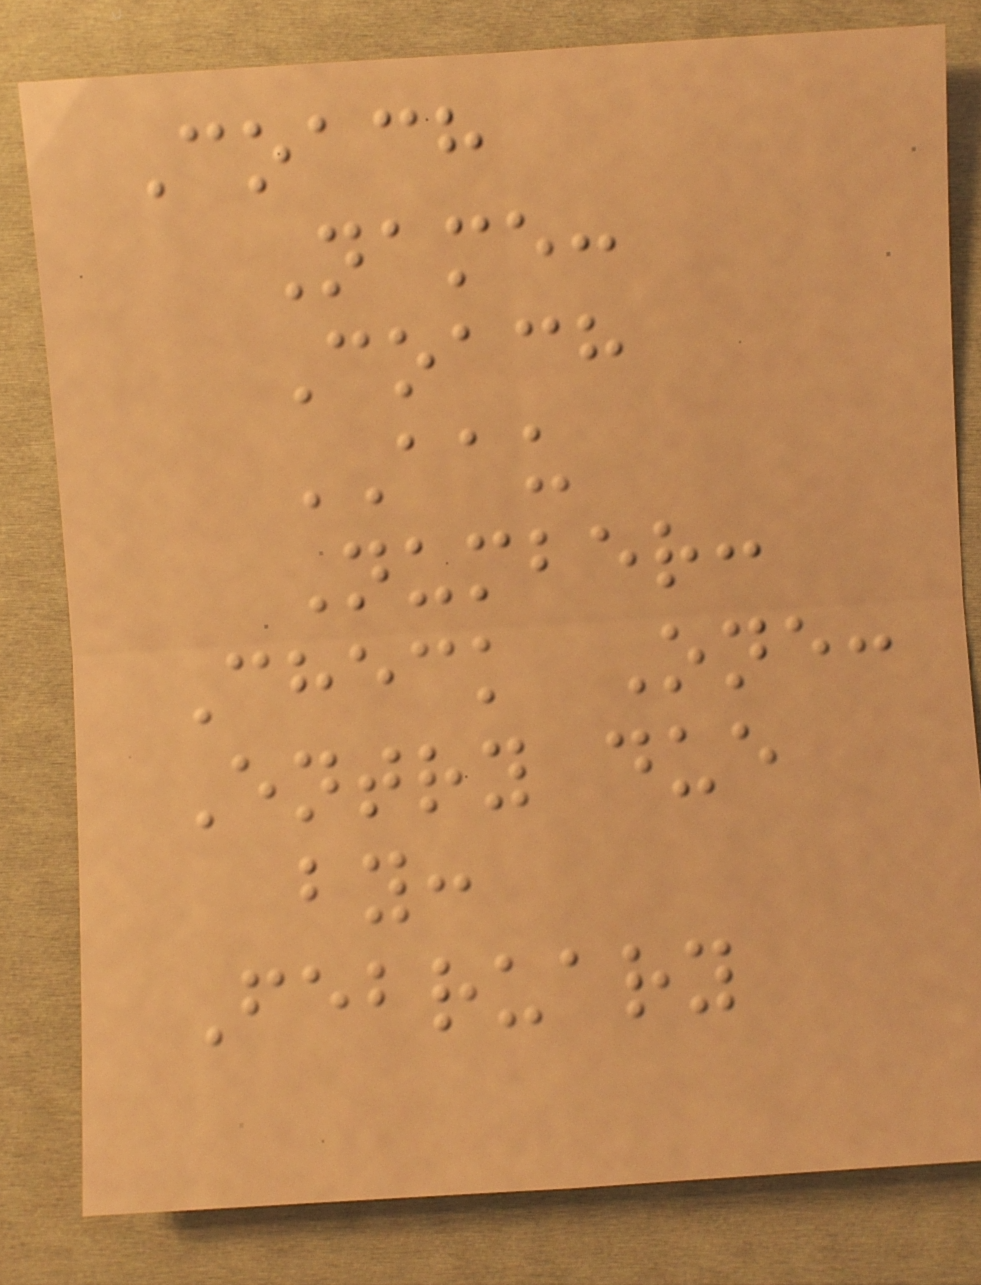Coach
Name:
Coach
AAU
Number:
Check One:
Entry due
by:
February
